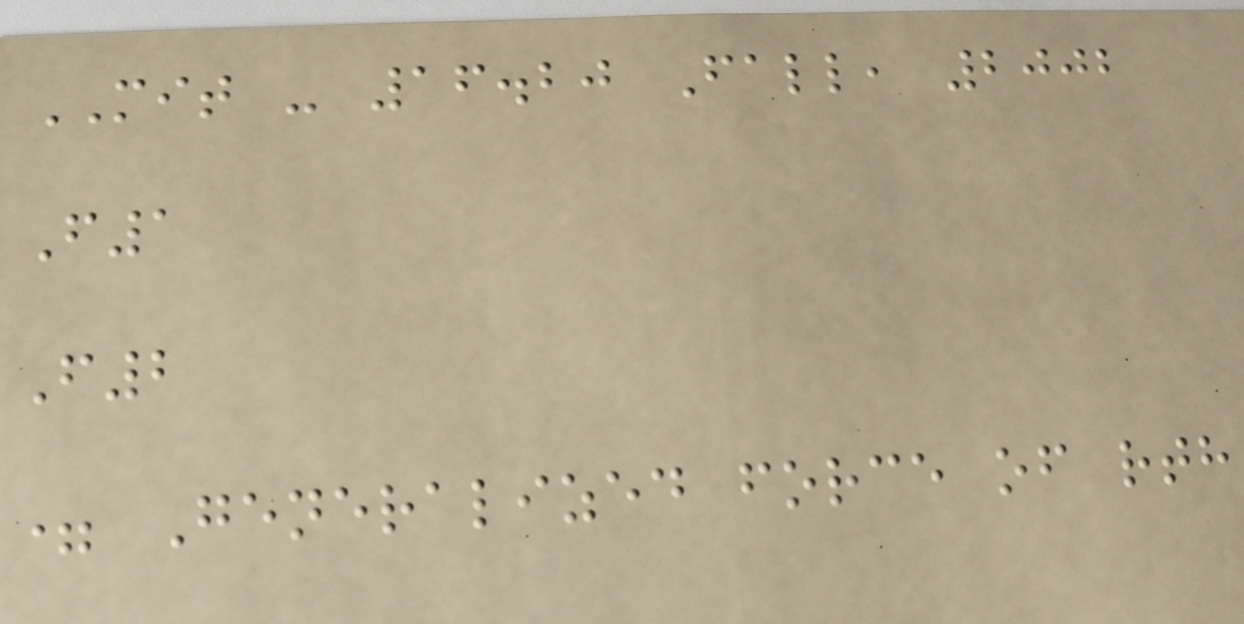MIT - 16.20 Fall, 2002
F1
F2
= Generalized force of rth
